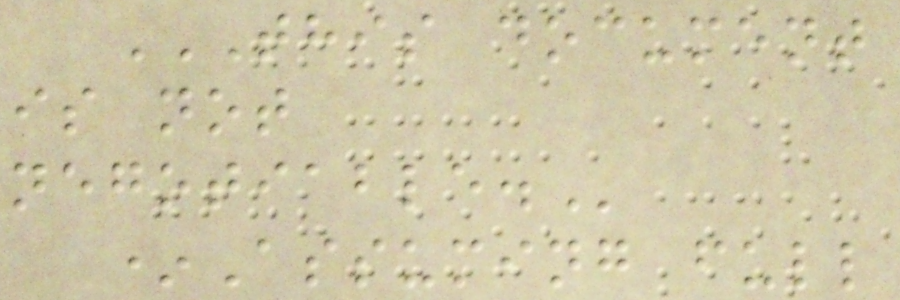THIS DOCUMENT
IS NOT
NEGOTIABLE.
*Assuming full
